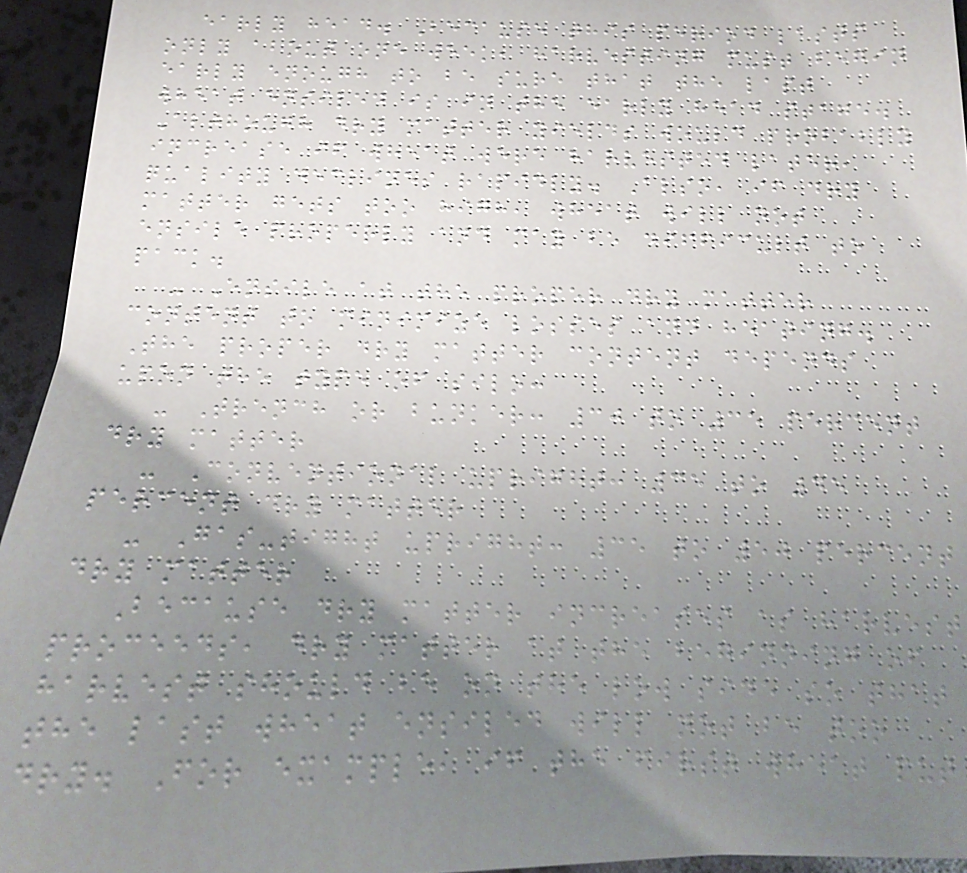early head. Because this period lasts
only about one week, harvesting must begin
early enough to be sure that the last
wheat ensiled is in the early head stage.
Although dry matter yields would probably
increase if wheat were harvested later,
quality declines rapidly. Also, if dry
matter gets too high, wheat will not
ensile properly and may be difficult to
pack.
- Ensile at the proper dry matter
content to minimize losses and heating.
The proper dry matter content depends
upon the type of silo:
- Trench or bunker: 30 to 35 percent
dry matter
- Conventional upright: 35 to 45
percent dry matter
- Gas-tight upright: 35 to 50 percent
dry matter
Because dry matter increases as harvest
proceeds, dry matter at the beginning of
harvest should be on the low side so that
the last wheat ensiled will not be too
dry. For example, if the first wheat put
